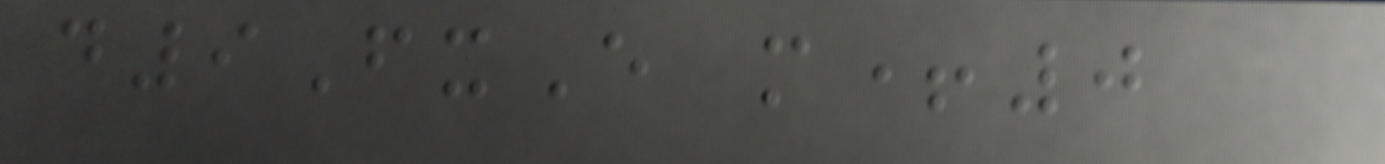d9FxE m+0
